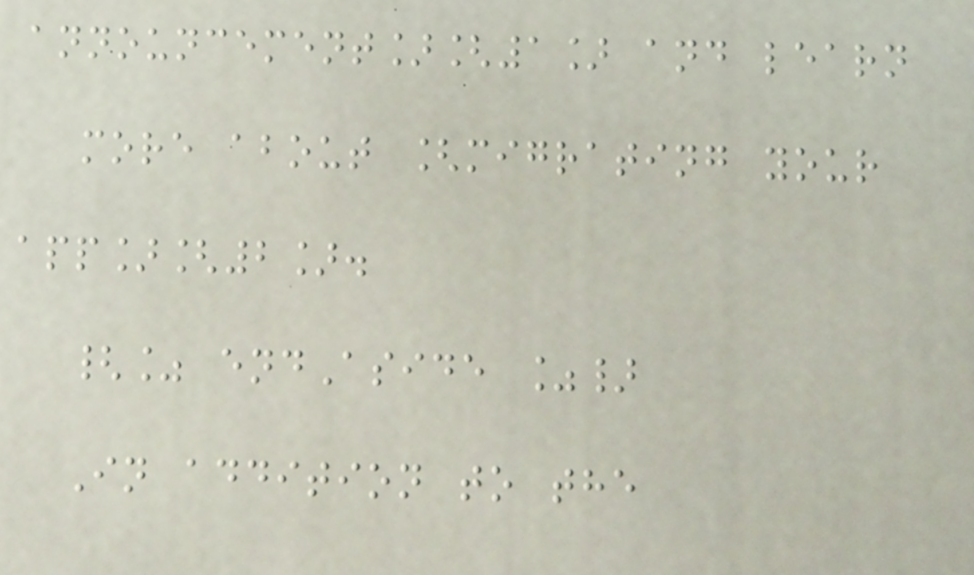announcement][1] and learn
more about [migrating your
app][2].
{% endAside %}
In addition to the
